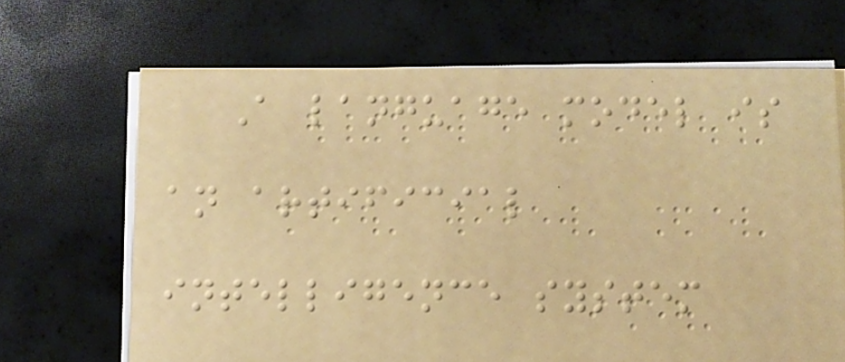A language model is
an artificial
intelligence system
